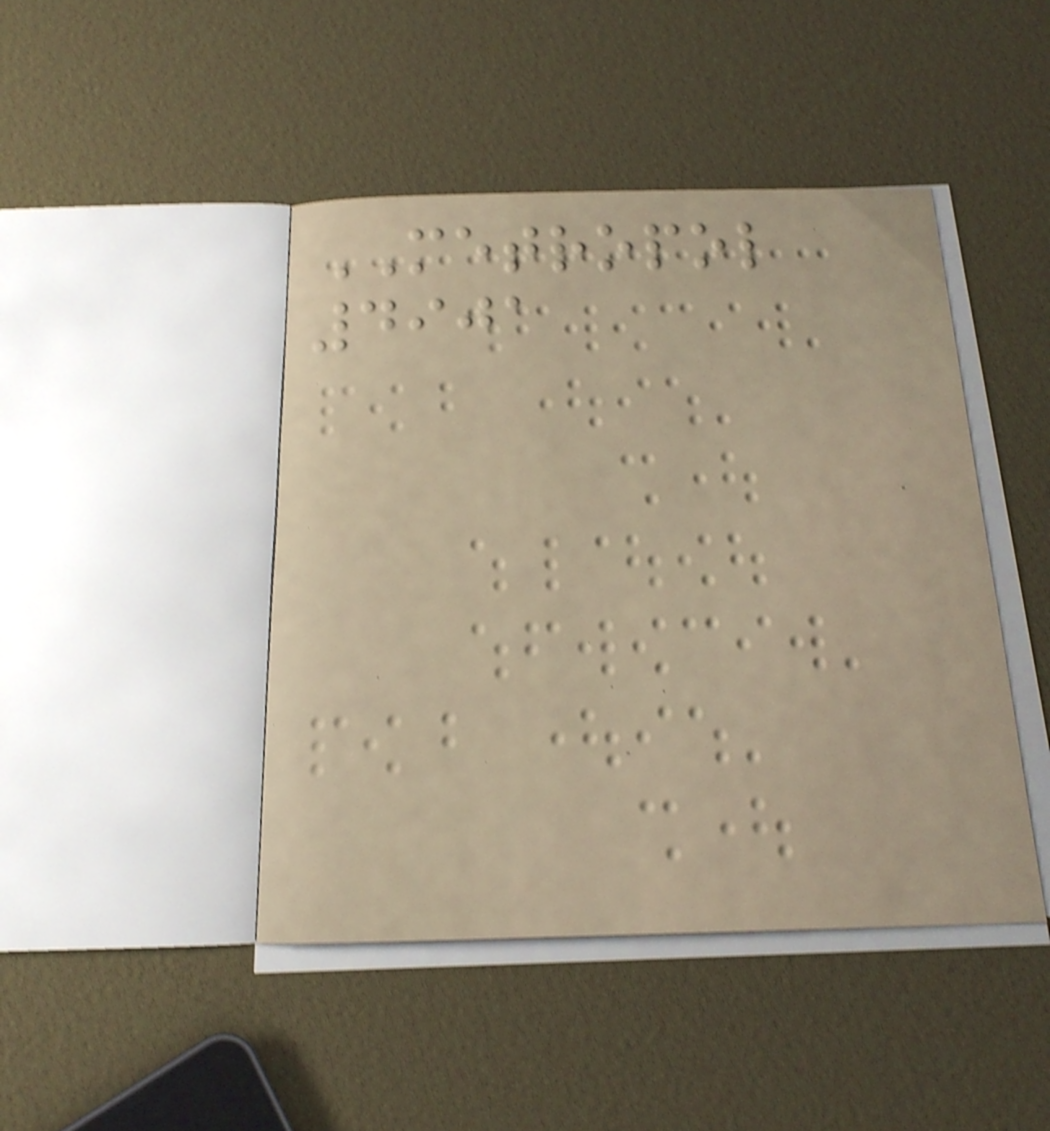METROPOL
4901
